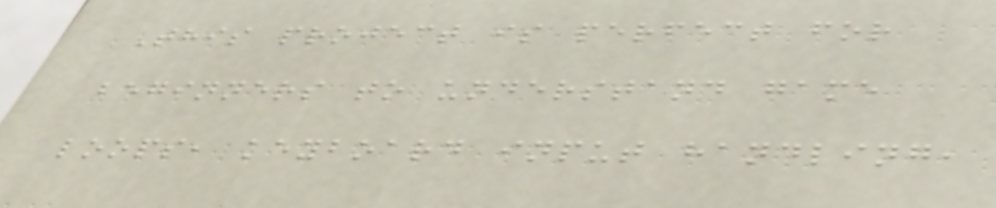This project is perfect for
beginners to understand game
loops, keyboard input handling,
